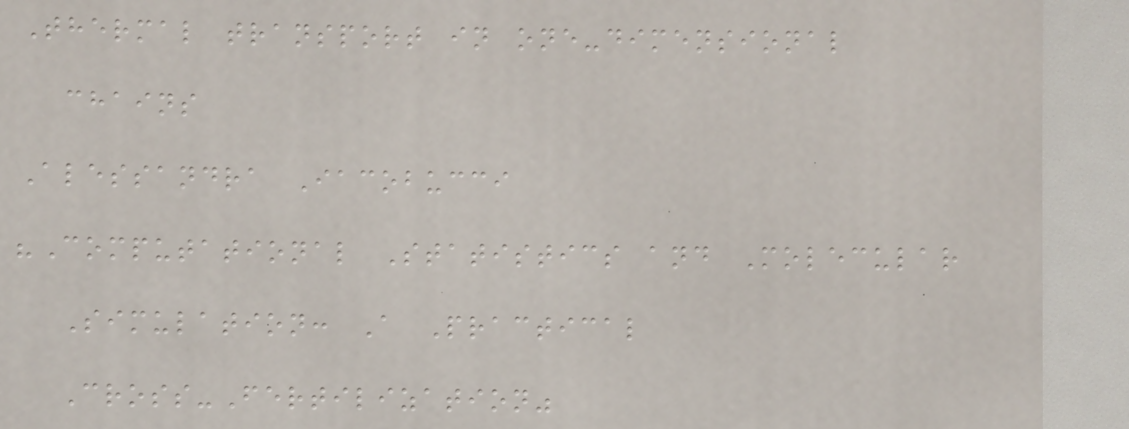Thermal transport in one-dimensional
chains
Alessandra Iacobucci
"Computational Statistics and Molecular
Simulation: A Practical
Cross-Fertilization"
